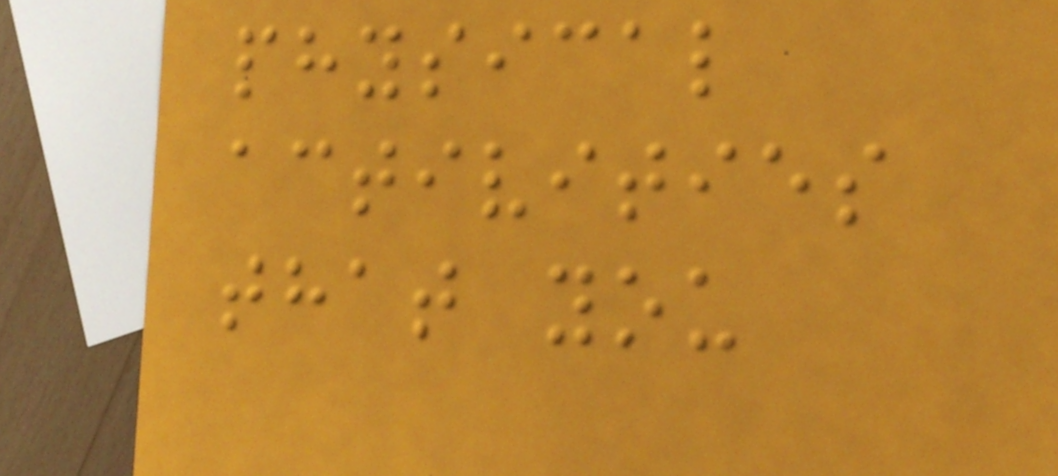physical
activities
that you
